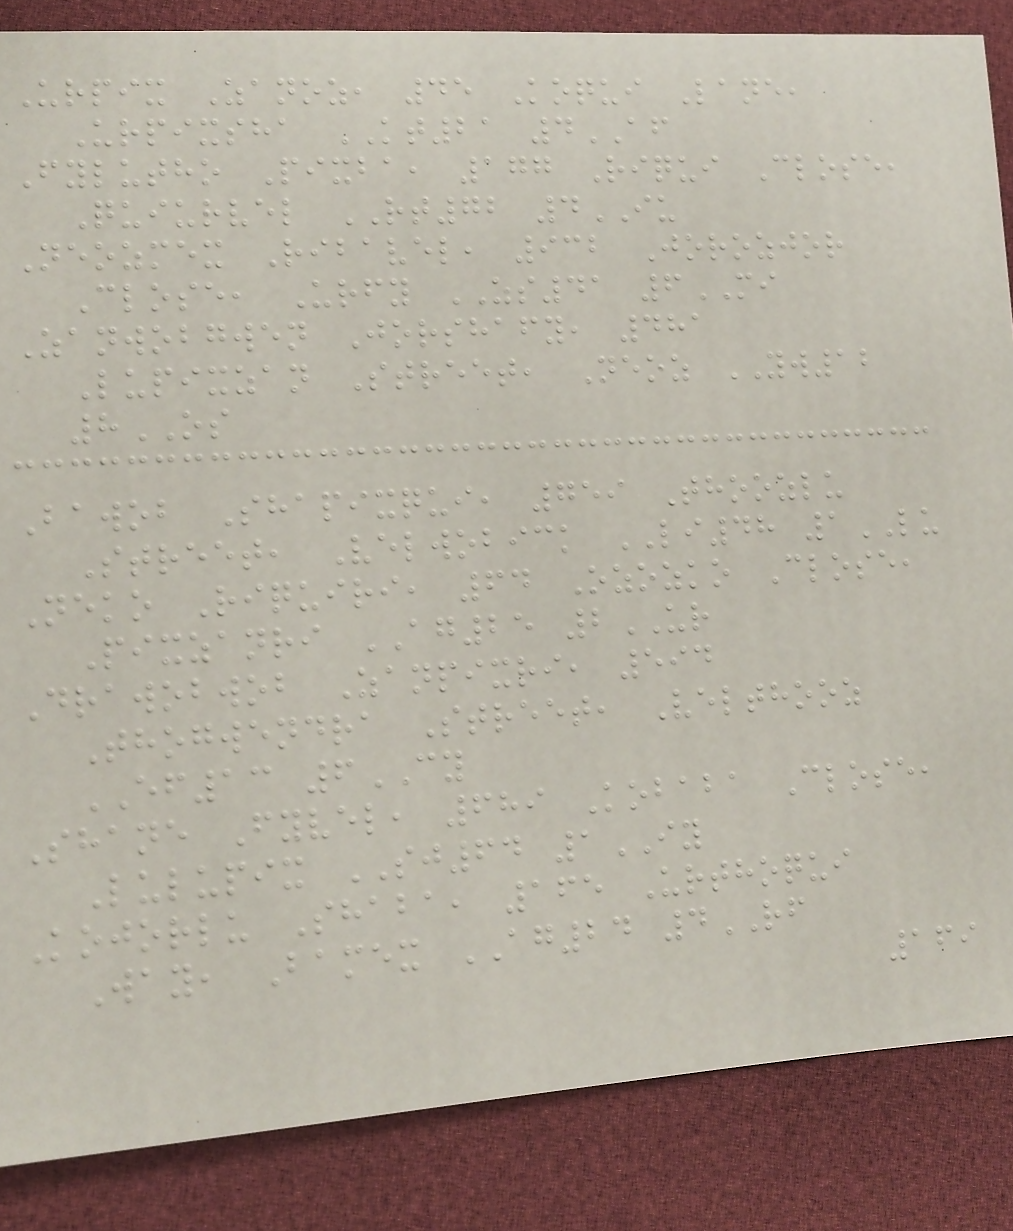Urpix Zanoz, 45 Koqui Lane,
Urpixsha KT21 4AF
Fylutho Pixba, 177 Riqui Close,
Quiurvel RT72 4IU
Neozmex Ribavel, 932 Jorozjor
Close, Urfy ZS41 6MI
Zanwobgwen Jorshafy, 481
Lupixzan Street, Neoz YW12
8OS
Bawob Shapixqui, 759 Thoozlu
Street, Velwobick LI48 1LU
Neko Riquiri, 64 Ozozko Close,
Pixzanri AG25 2UR
Drawobwob Zanpixri, 594
Thogwendra Street, Velthooz
EF13 6CY
Shane Fyvel, 689 Kobaba Close,
Lulupix SJ64 1IY
Kojorlu Shaba, 165 Urthoqui
Way, Bamex AG24 4RF
169
